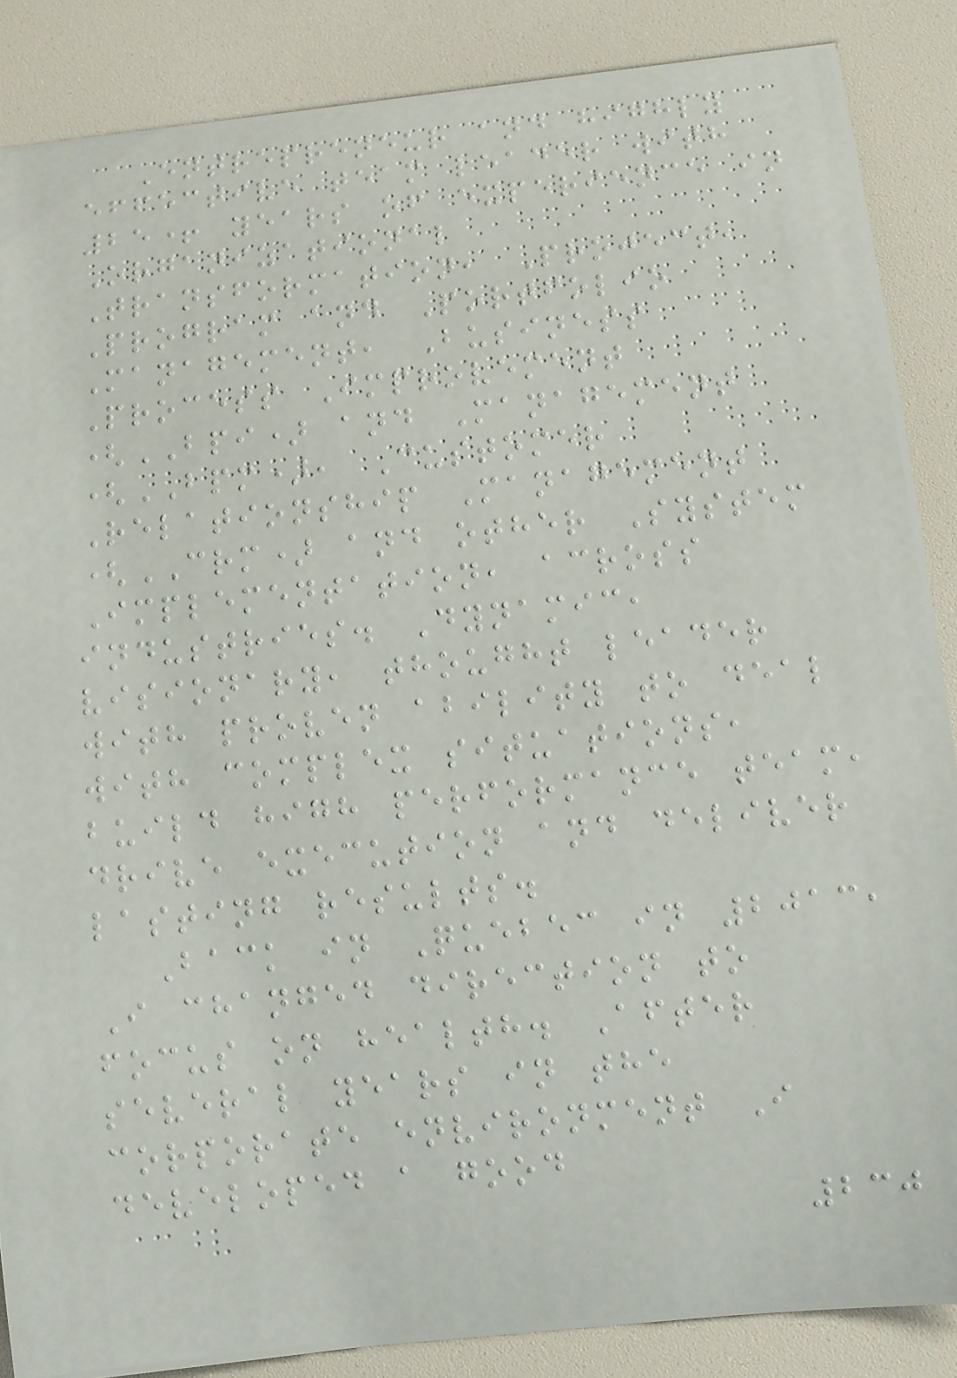Entrepreneur and highly
effective team leader with
25+ years of experience in
Organizational
Transformation, Project,
Program and Portfolio
Management, Business
Process Improvement
(BPI) and Management
(BPM), Customer
Relationship Management
(CRM) and other System
Implementation, across
industries. Dynamic,
visionary, thought leader
with proven ability to deal
with complex situations,
build high performance team,
drive execution and deliver
lasting results.
Back in Quebec in 2013,
I changed direction to
focus on health. After
several years in the
corporate environment I
developed a good
230
